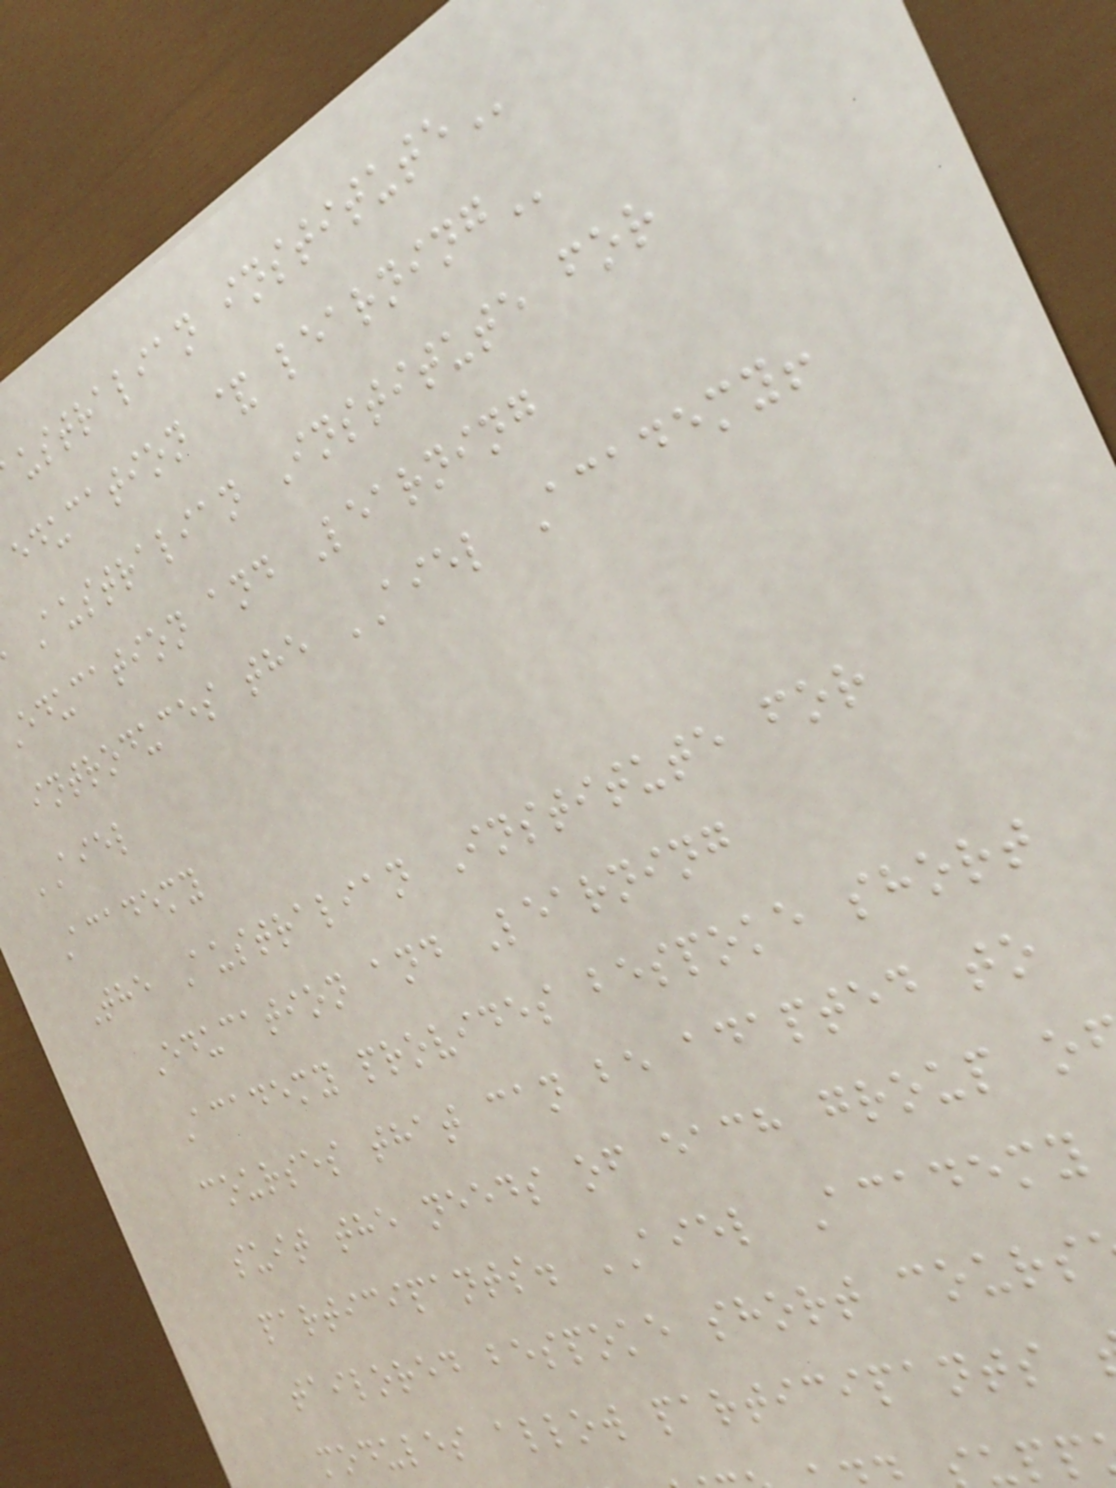ustralian
education &
Australian Institute for
education and Learning
introduces the AIEL Academy!
AIEL
Academy
The Australian Institute for
Education and Learning
Academy provides bespoke short
courses that can be adapted to
suit the needs of each group o
participants. AIEL Academy
tailored bespoke short cours
modules allow participants
